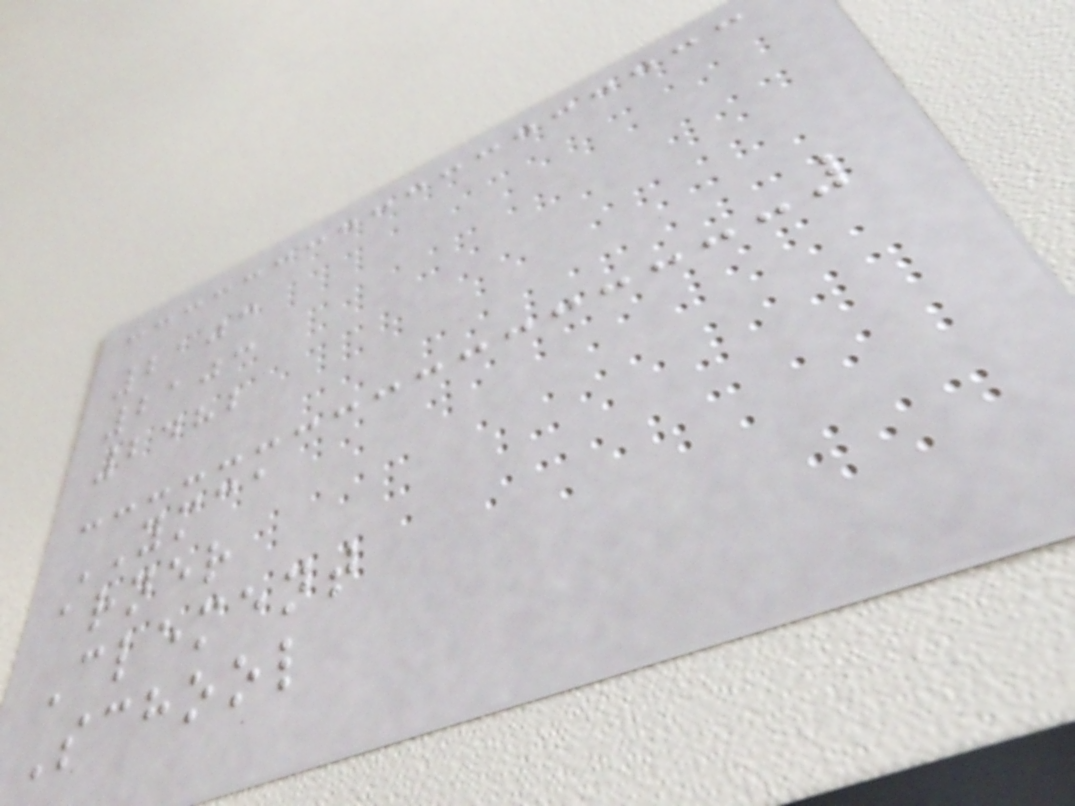2103
2103
2482
YMCA
arner
Clement
School
